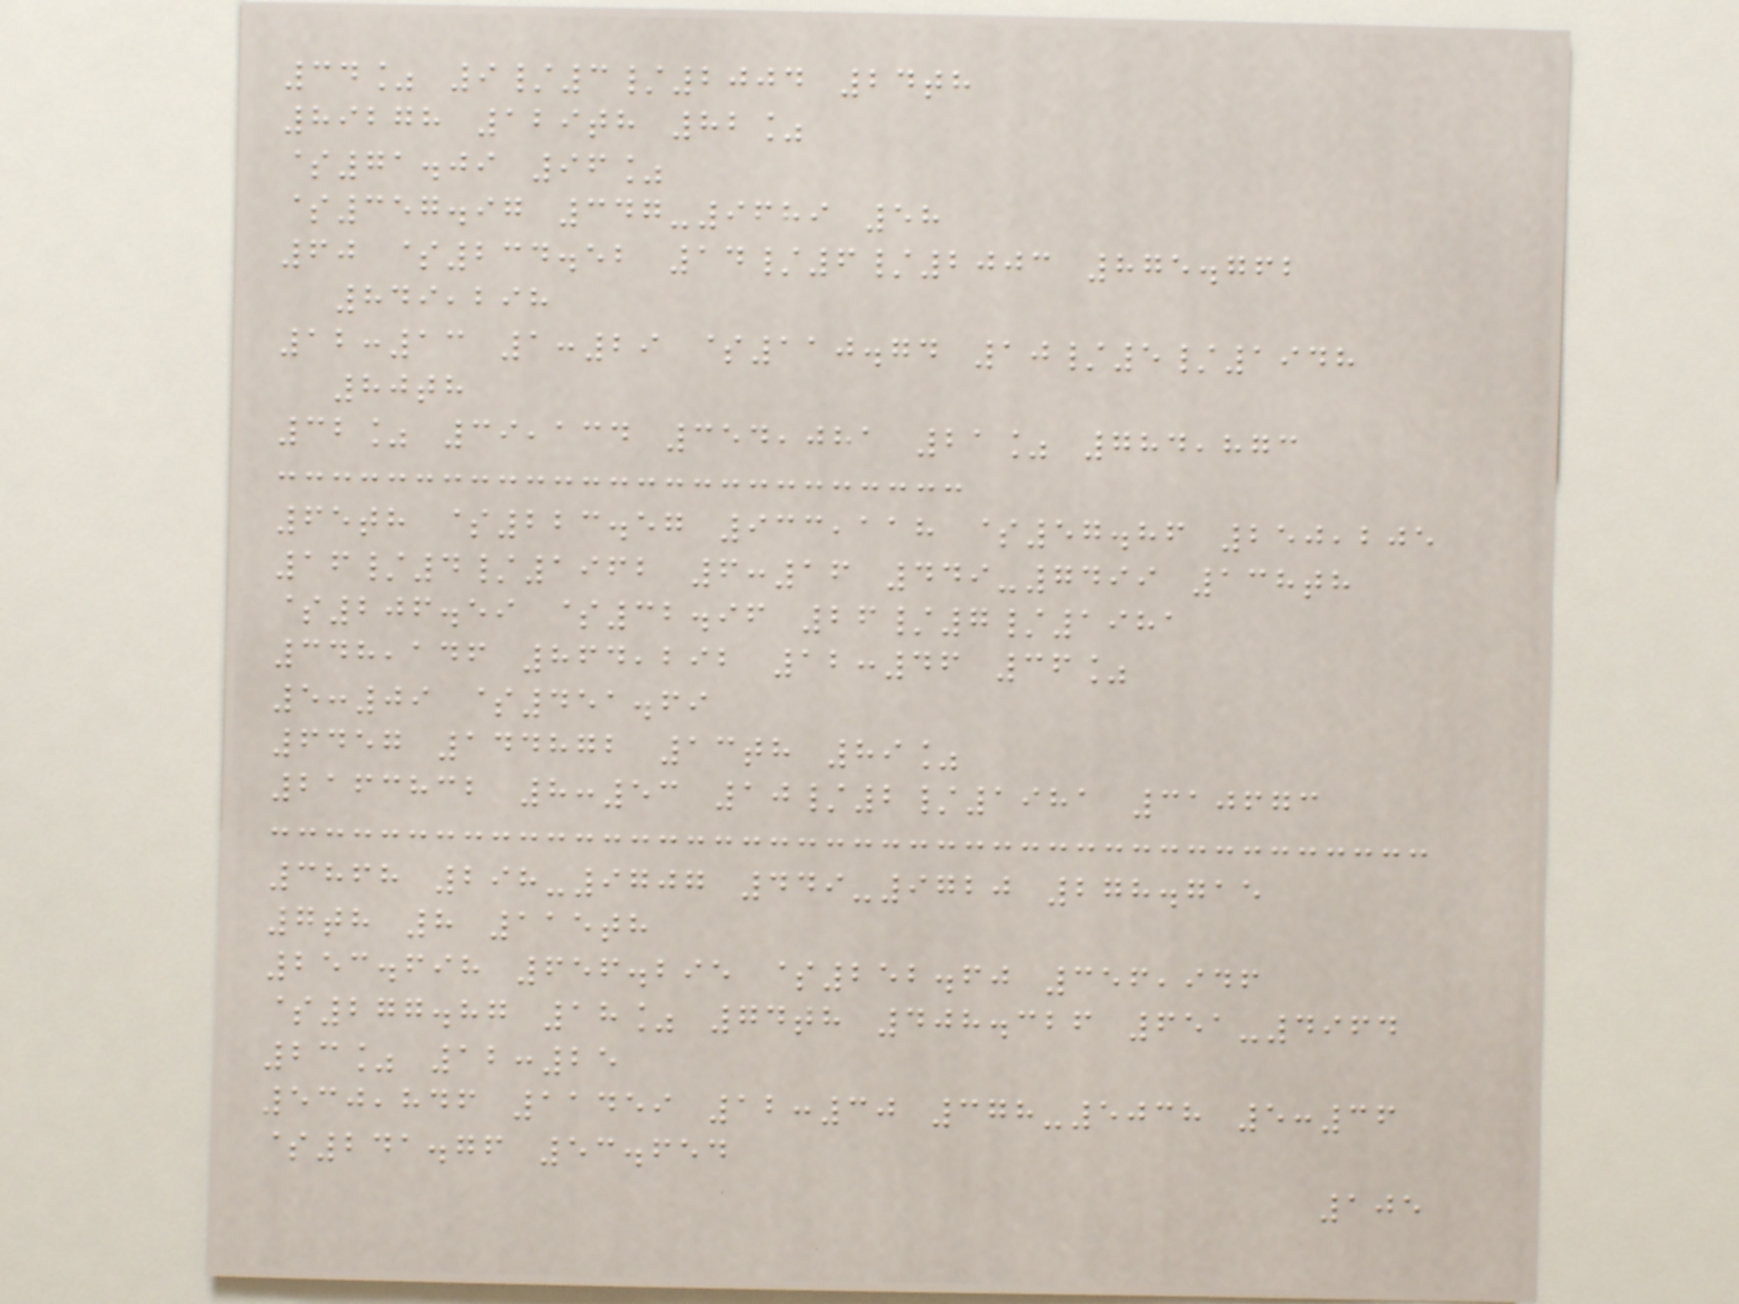34% 9/3/2004 24th
89278 129th 82%
$71.09 96%
$357.97 347-9689 58
60 $234.52 14/6/2003 875.762
849,298
12:13 1:29 $110.74 10/5/1948
80th
32% 39,134 354,081 21% 784,873
65th $223.57 933,118 $57.86 250,205
16/4/1962 6:16 449-7499 138th
$206.59 $32.96 26/7/1981
348,146 864,292 12:46 36%
5:09 $451.69
6457 144872 13th 89%
2163832 8:53 10/2/1981 310673
3868 298-9707 449-9720 278.715
7th 8 115th
253.698 656.295 $252.60 356,946
$277.87 18% 74th 408.326 651-4964
23% 12:25
530,846 11459 12:30 378-5038 5:36
$241.76 53.654
105
